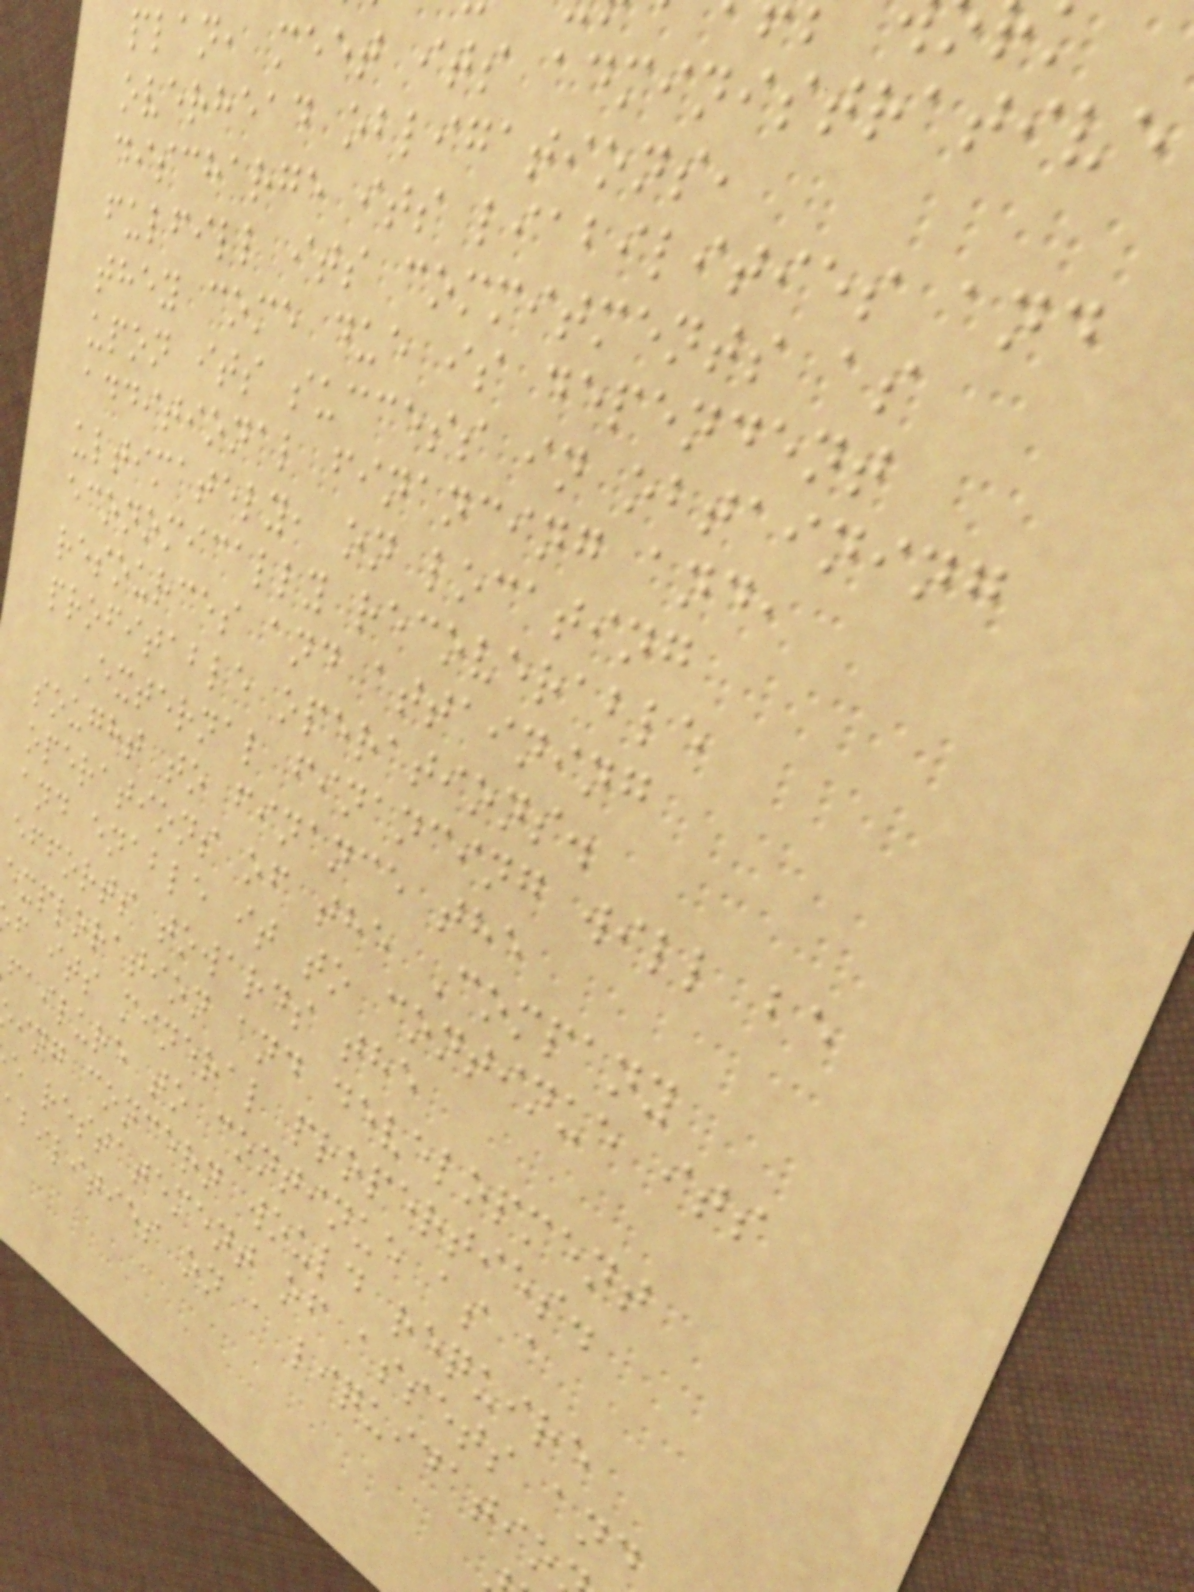plan, meet its administrative
overhead obligations,
discharge its liabilities and
fulfill its commitments as
they come due is dependent
upon its success in obtaining
additional financing and,
ultimately, on locating
economically recoverable
resources and attaining
profitable operations.
External financing will be
sought to finance the
operations of the Company
and enable it to continue its
efforts towards the
exploration and development
f its mineral properties.
failure to continue as a
ing concern would require
e restatement of assets and
abilities on a liquidatio
